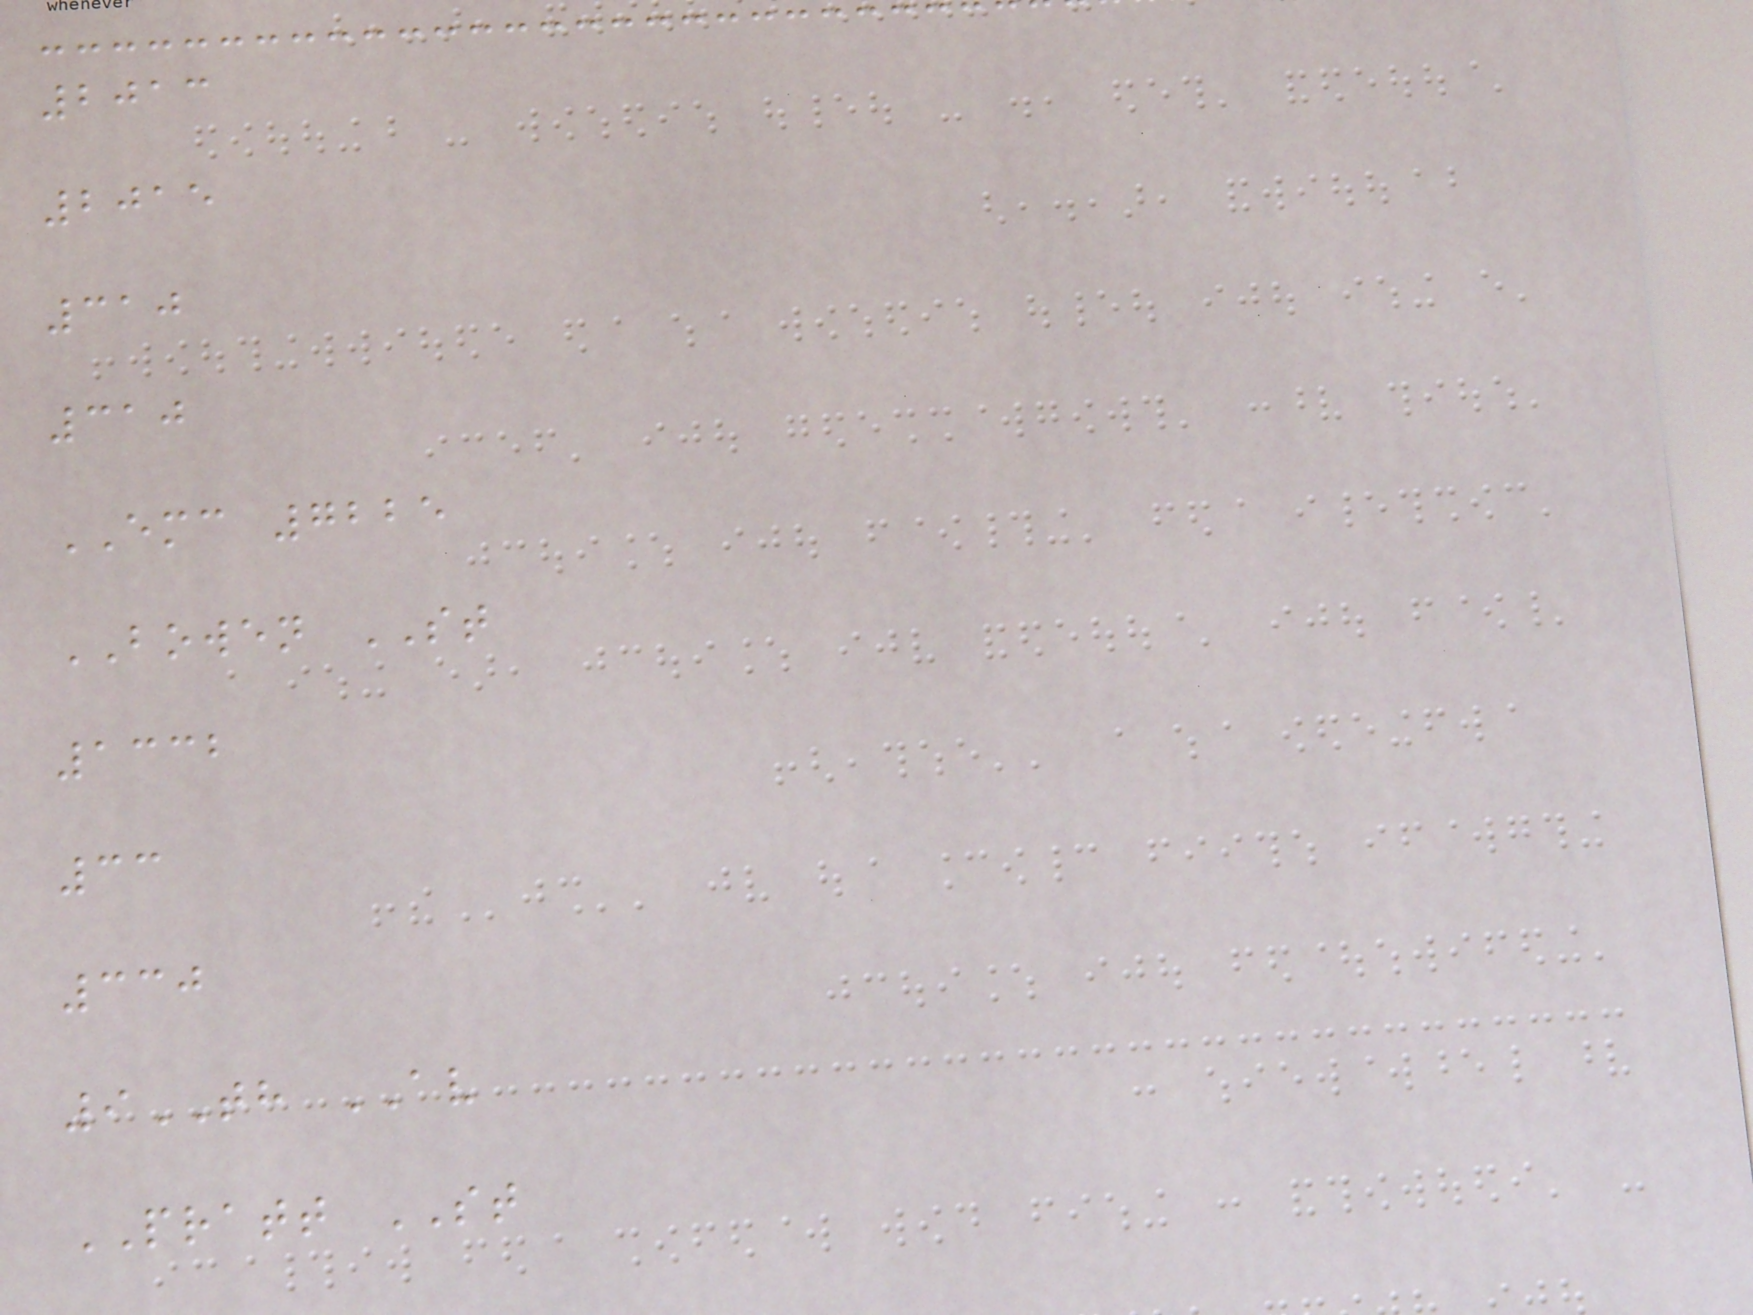2013
2015
310
310
EMC 7225
BOWEN ST
1332
33
330
9TH AV
PRATT ST
